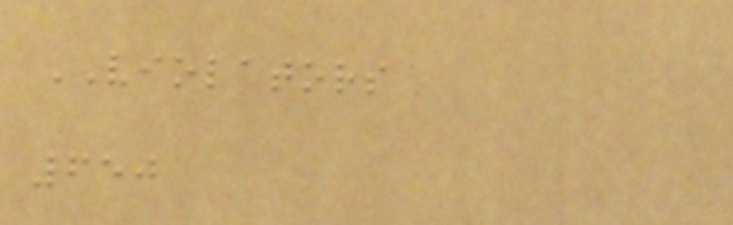VIOLATORS
650
